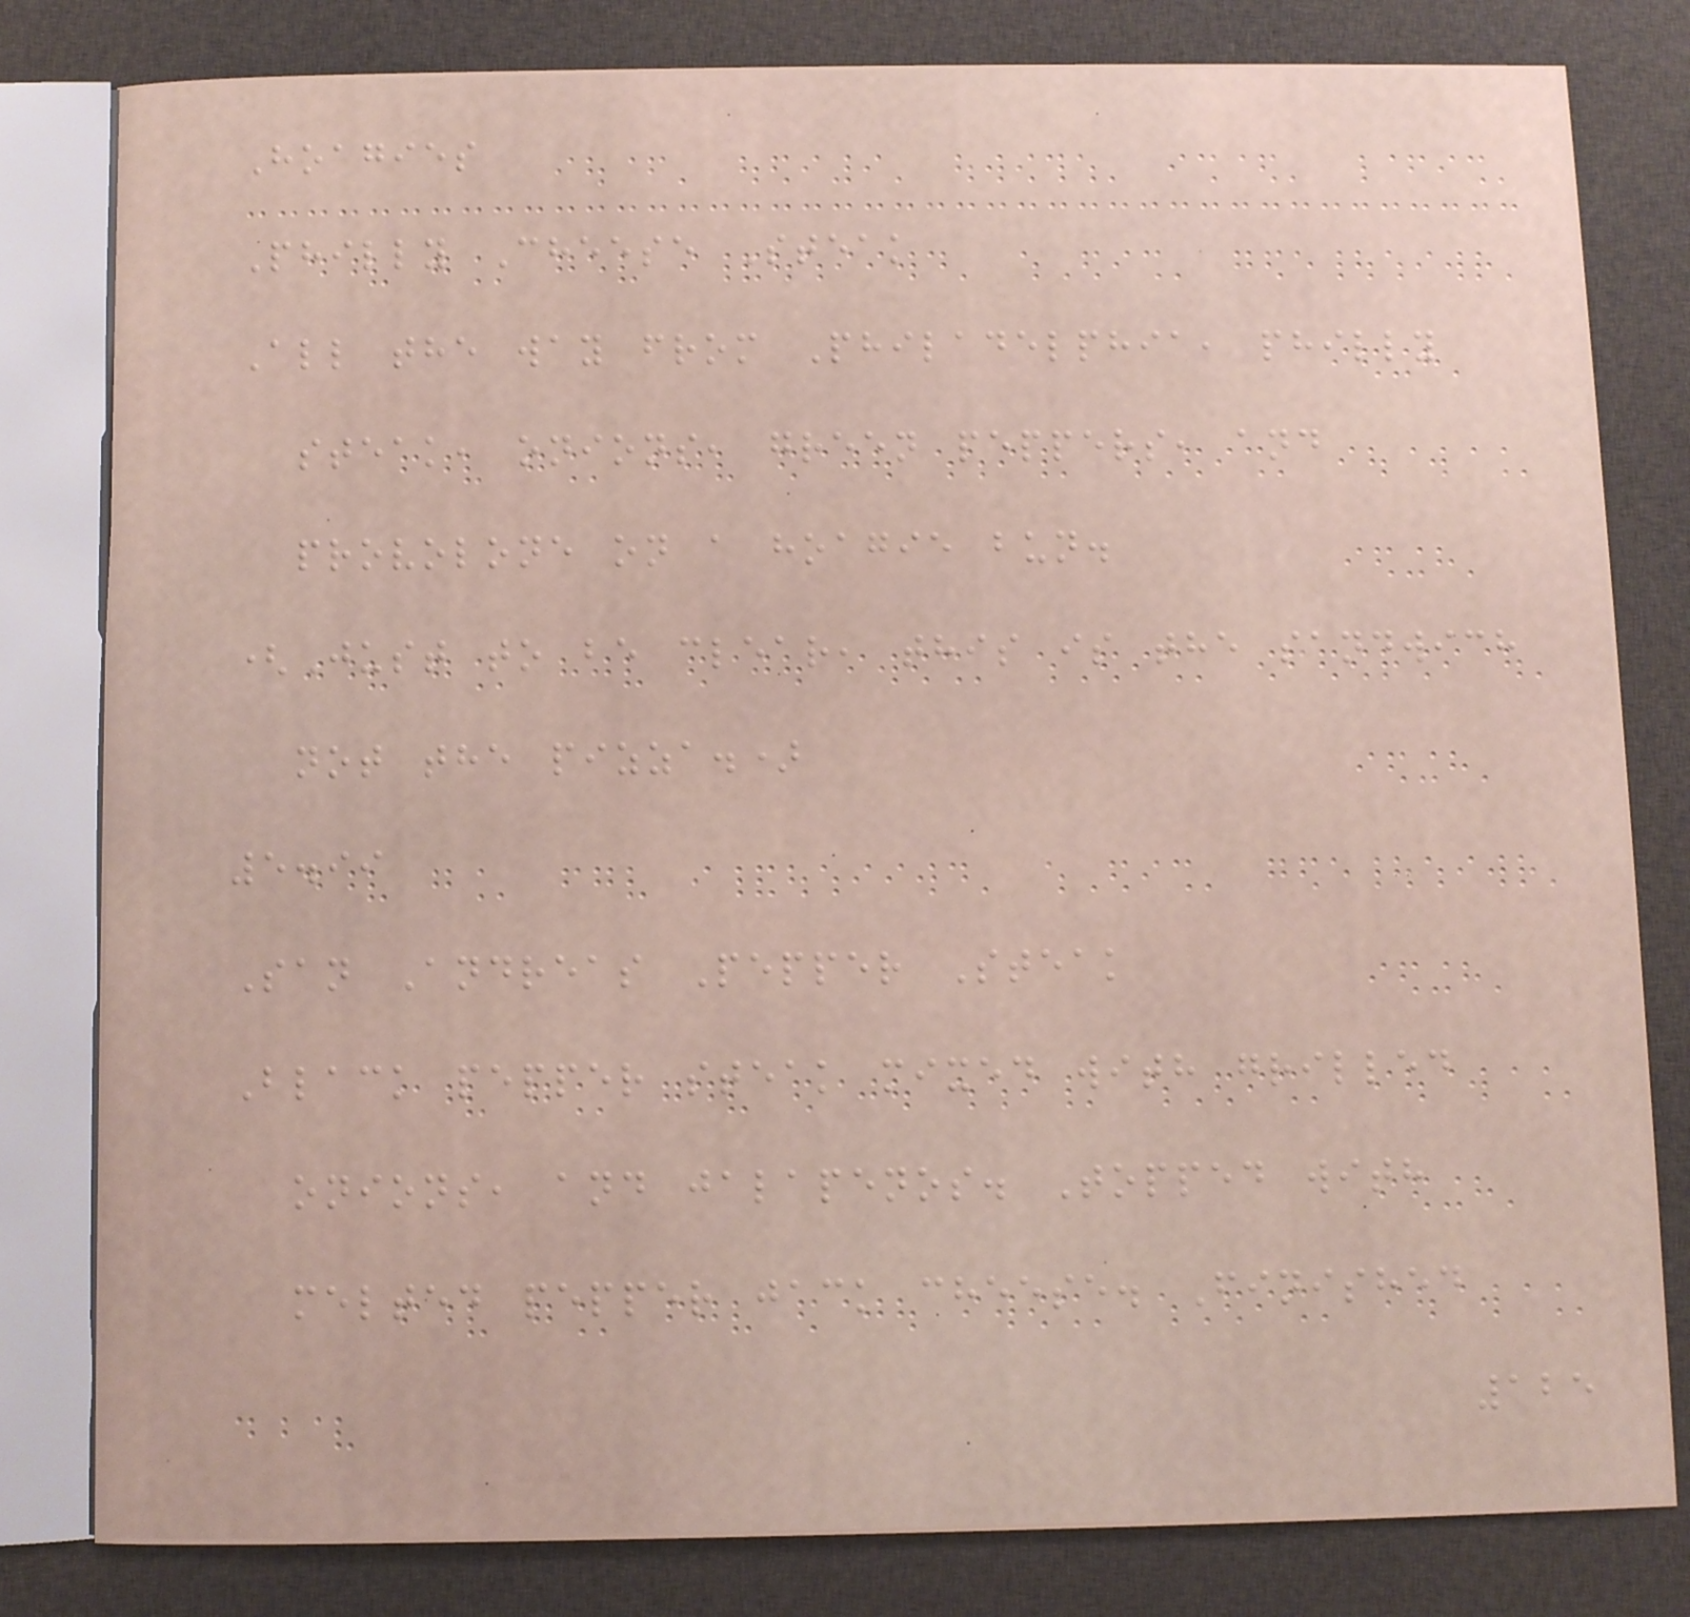Hoagies
Philly Cheese Steak
All the way from Philadelphia, philly
steak, onions, green peppers, and
provolone on a hoagie bun.
(Just to be clear, this is the sandwich
not the pizza.)
5.99
San Andreas Pepper Steak
Black pepper steak mixed with grilled
onions, and jalapenos. Topped with
melted pepper jack cheese. Finished
125
